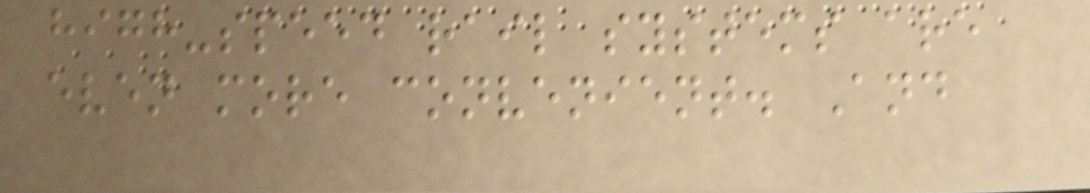high-speed rail systems are
even more convenient. And
